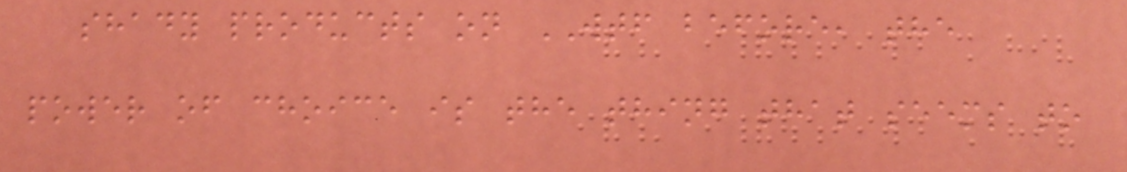shady products on WTF before, the
power of choice is the thing that seems to
